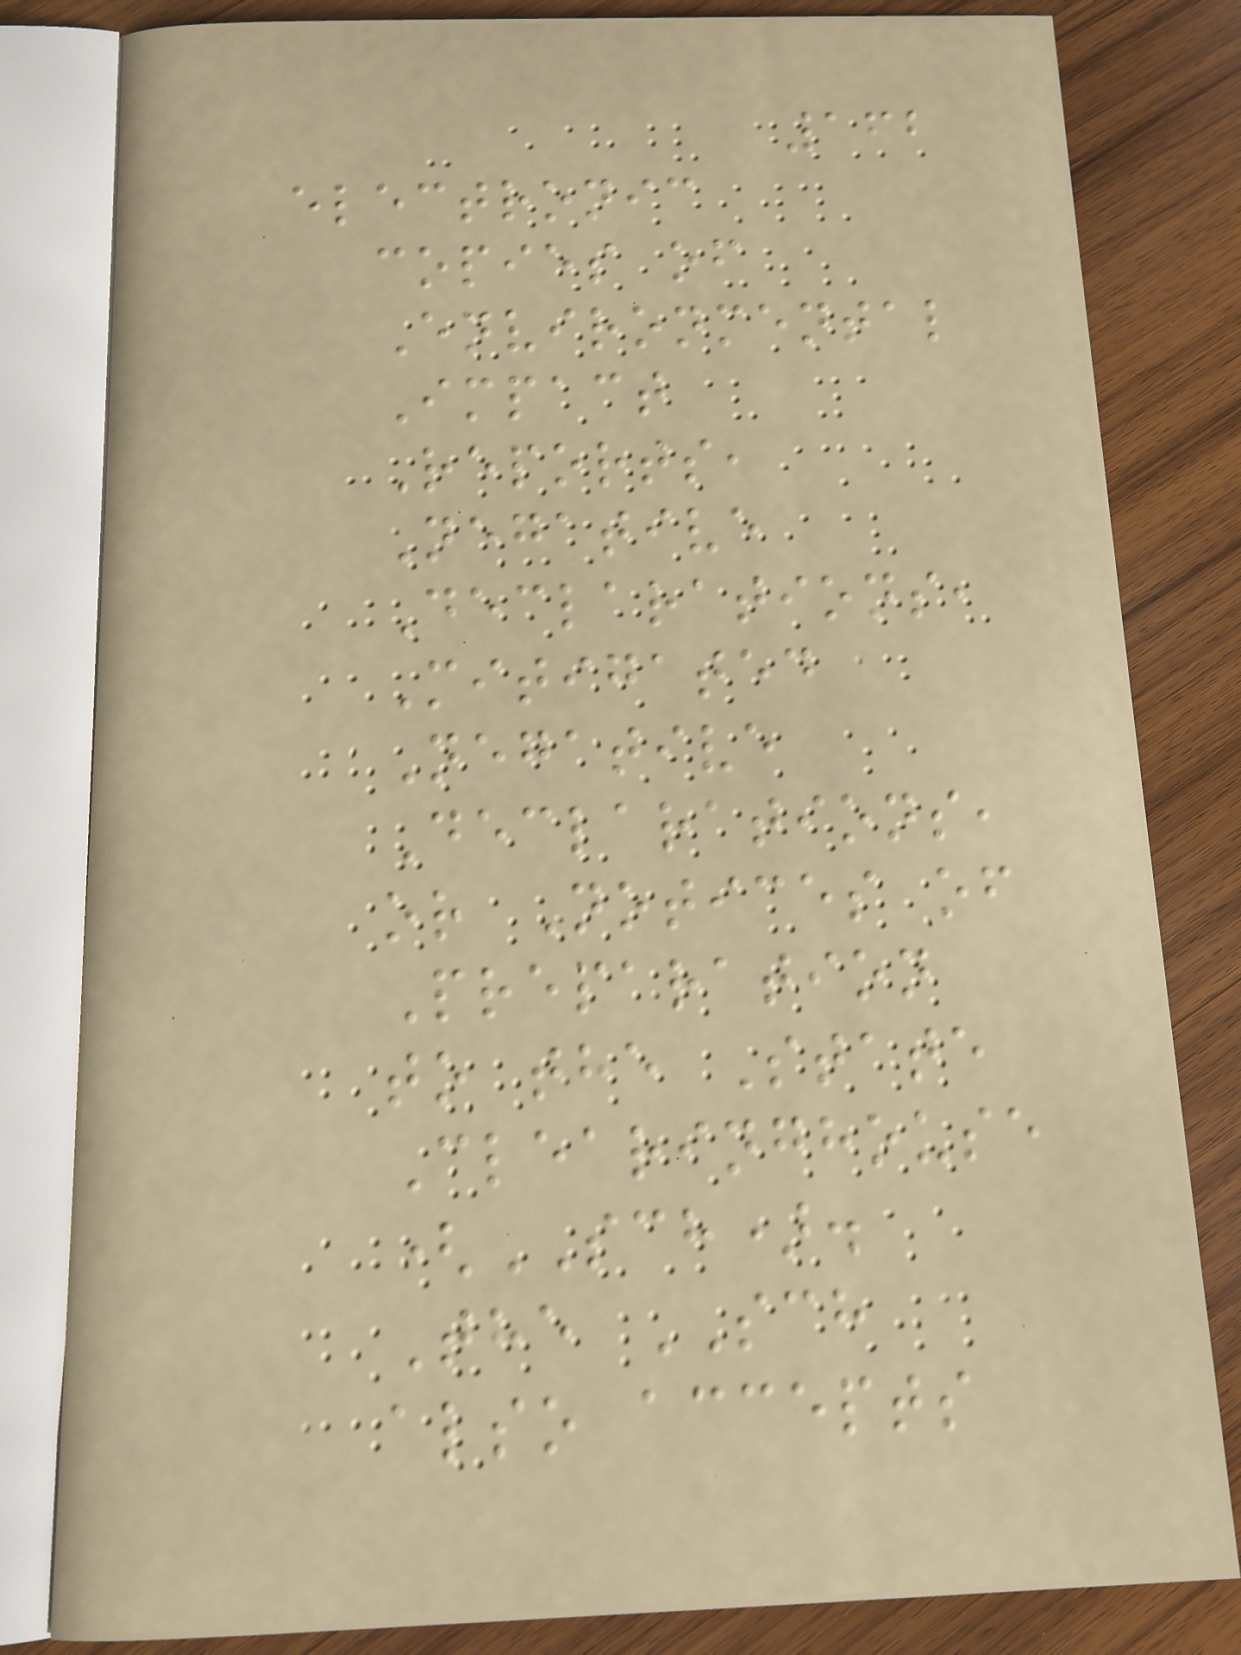162
electronic
copies of
Environmental
Impact
Reports,
Negative
Declarations,
Mitigated
Negative
Declarations,
or Notices of
Preparation
to the State
Clearinghouse
(SCH).
The SCH
also accepts
